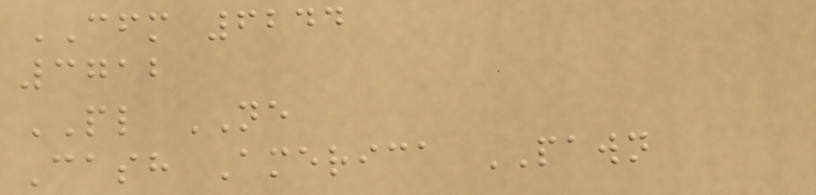CFM 6244
3712
PL NE
Cash America PAWN
